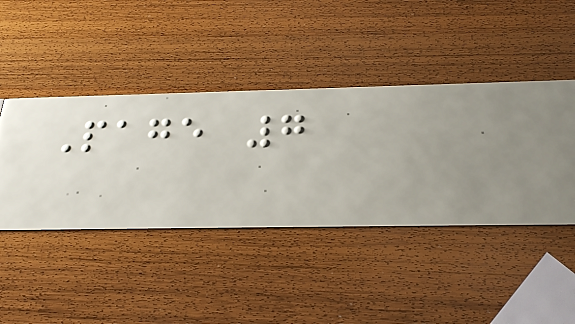Page 7
